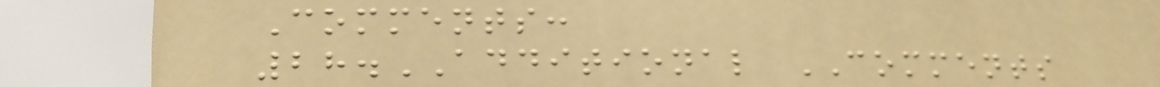Comments:
28.ADDITIONAL COMMENTS
